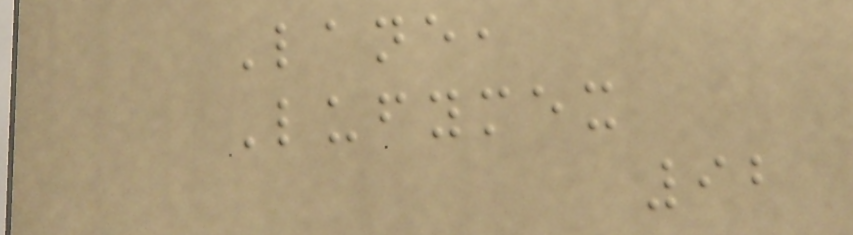Lane,
Lufymex
92
